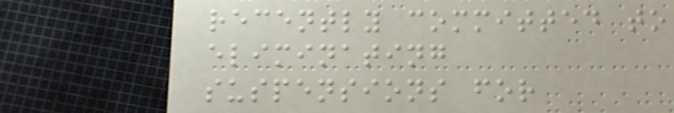recently committed to
eliminating
suspensions for
